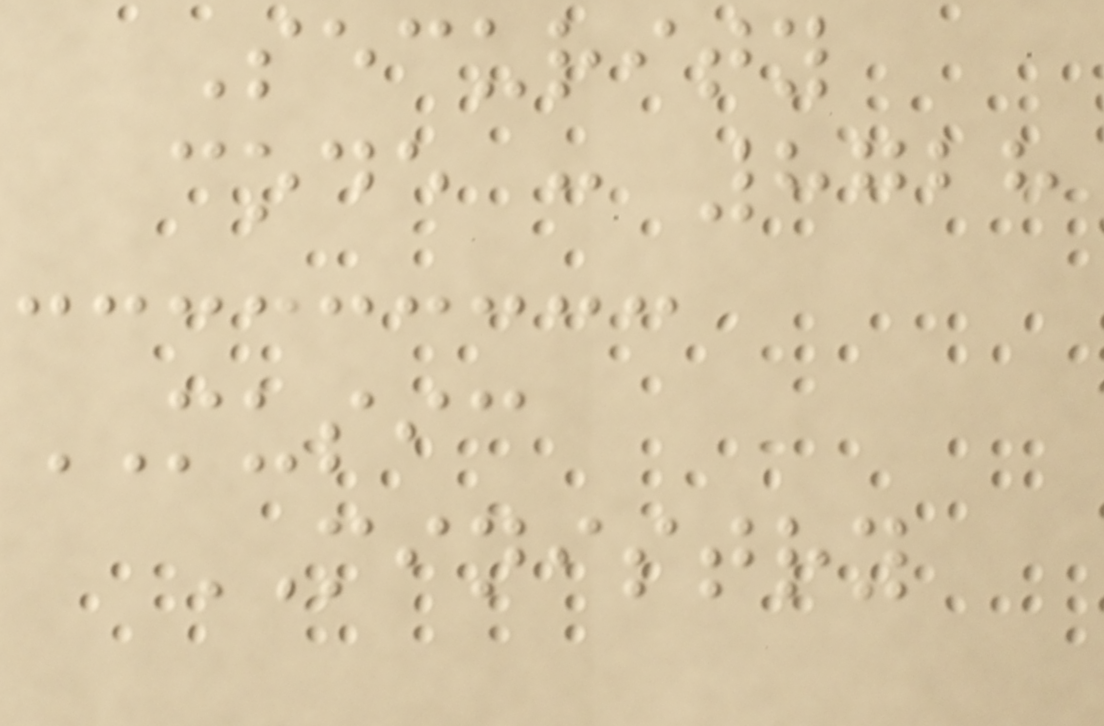Security
code : 8728
MUSIC
MINISTRY
